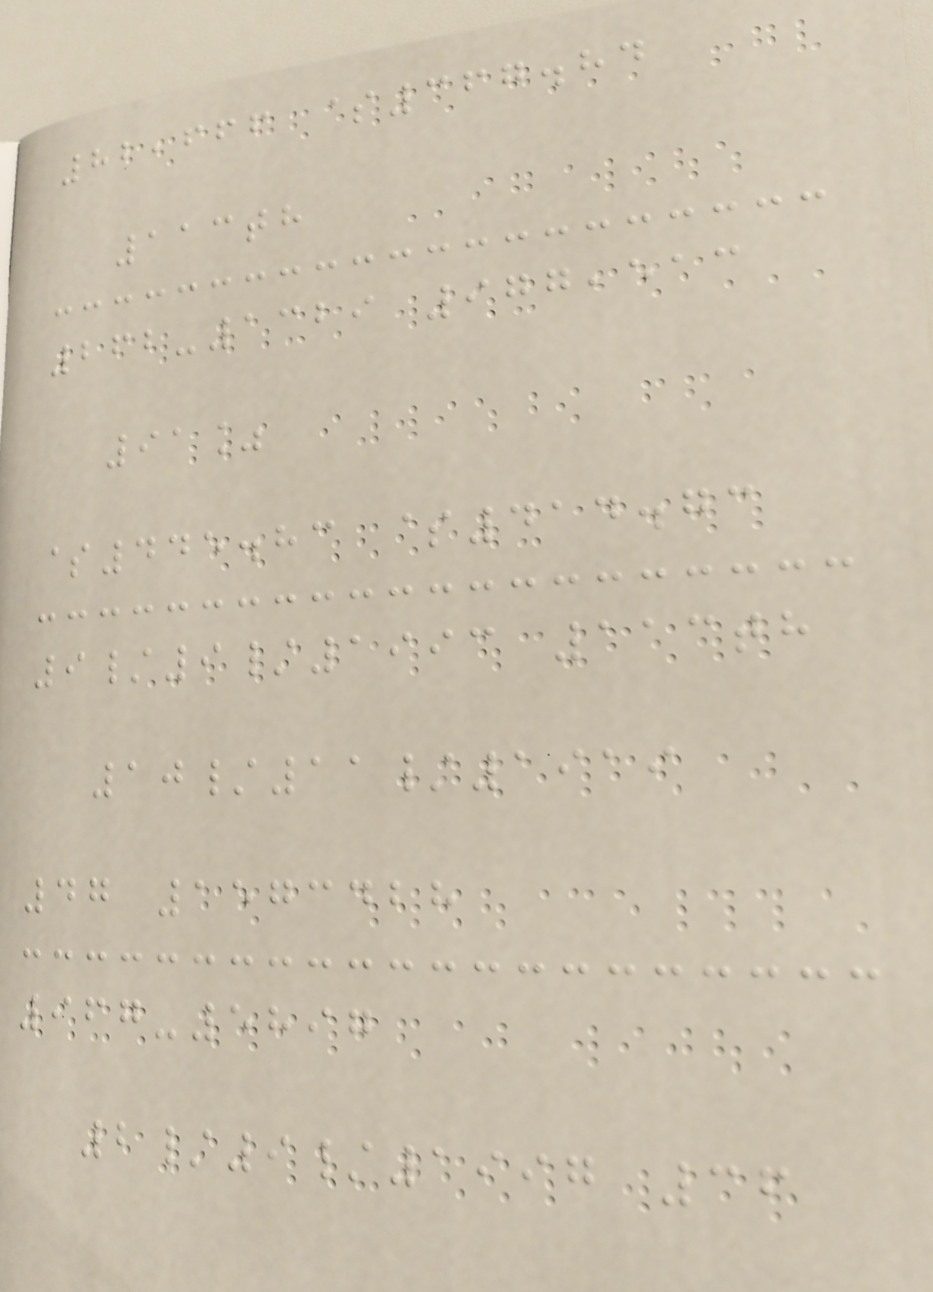82,666 $367.84
113th
262-1329 977,513
91%
$445.83 $414.73
9/9/1993 113th
10/11/1919
47 1573428
967-5897
2/9/1997 36
